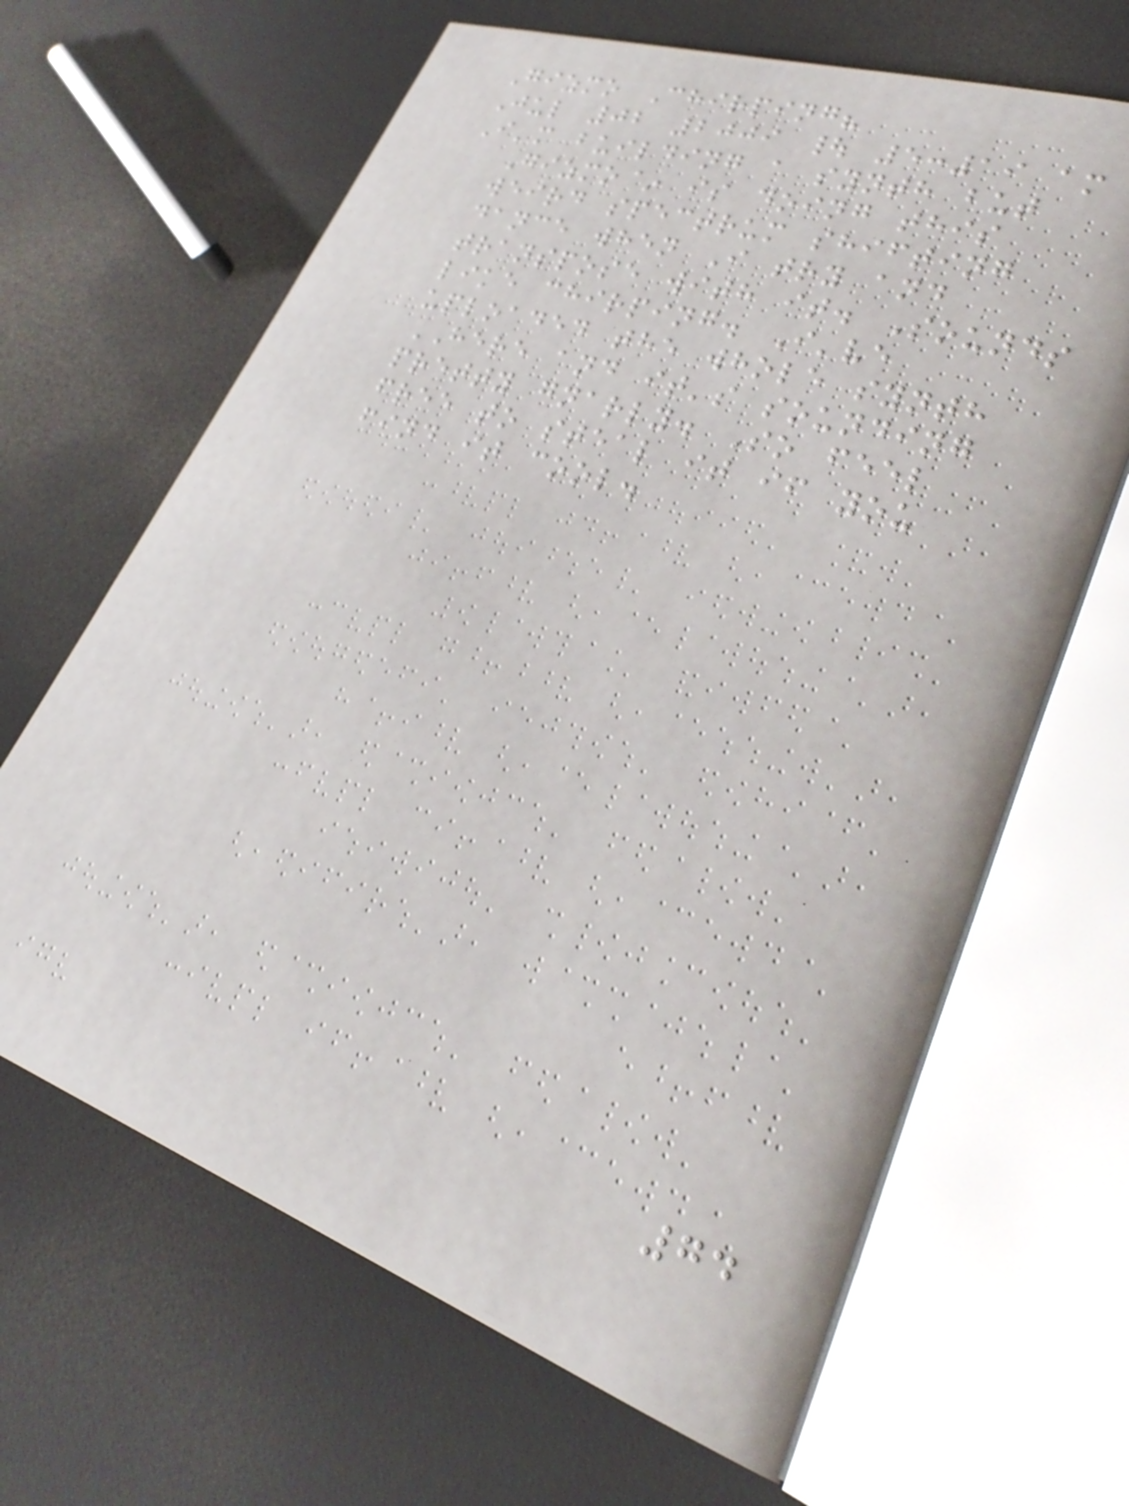Gizmo Chirping?
Jul 02 2009 | 5:19 am
I'm building a synth but
Gizmo~ is doing this
weird spectrum shifting
dance when I try and
transpose with it. Sounds
like chirping. I've
uploaded the whole synth
HERE and it's sounding
pretty gnarly. So feel
free to steal it if you
find it cool.
74
